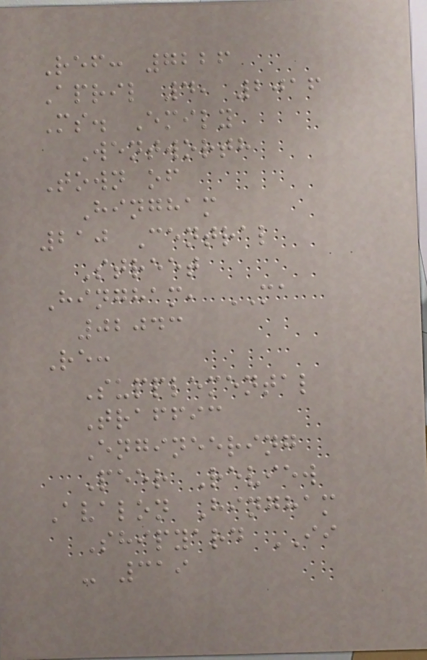Ref: 7226
April 4, 2016
Ms. Emily
Wentworth
Town of
Hingham
210 Central
Street
Hingham, MA
02043
Re:
Supplemental
Traffic
Engineering
Peer Review
Avalon Hingham
Shipyard II
- 319
